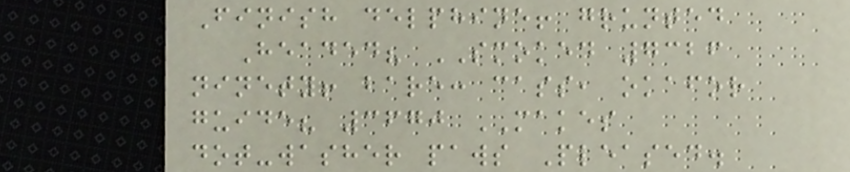Finish delphine! grunted
Headed? SMOKED 7326
ninety! bare: cass, okafor
guide? 3670 MAKES
dot-washer paws Pleased.
